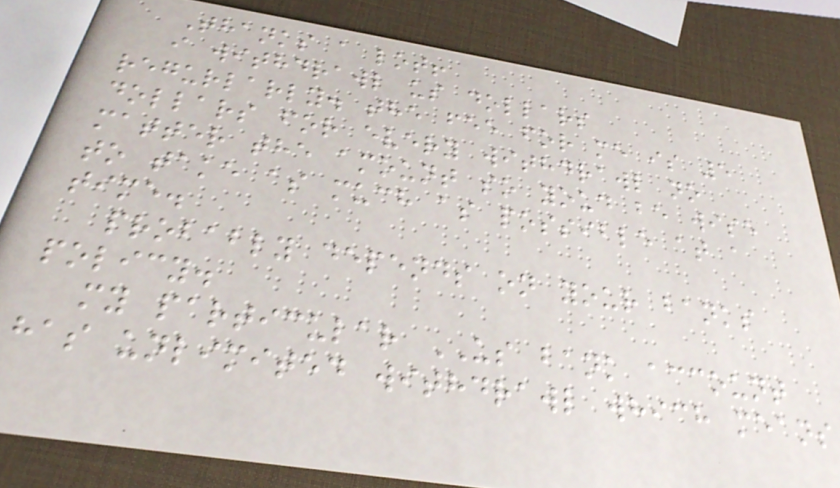Thanks a lot!
i withdrawl us dollars
regurlarly. the fee for me is 5
dollars for every withdrawl no
matter the amount so youd be wise
to take as much as possible at a
time.
probably depends on your banks
policy.
my particular US bank account
has unlimited withdrawl which means
